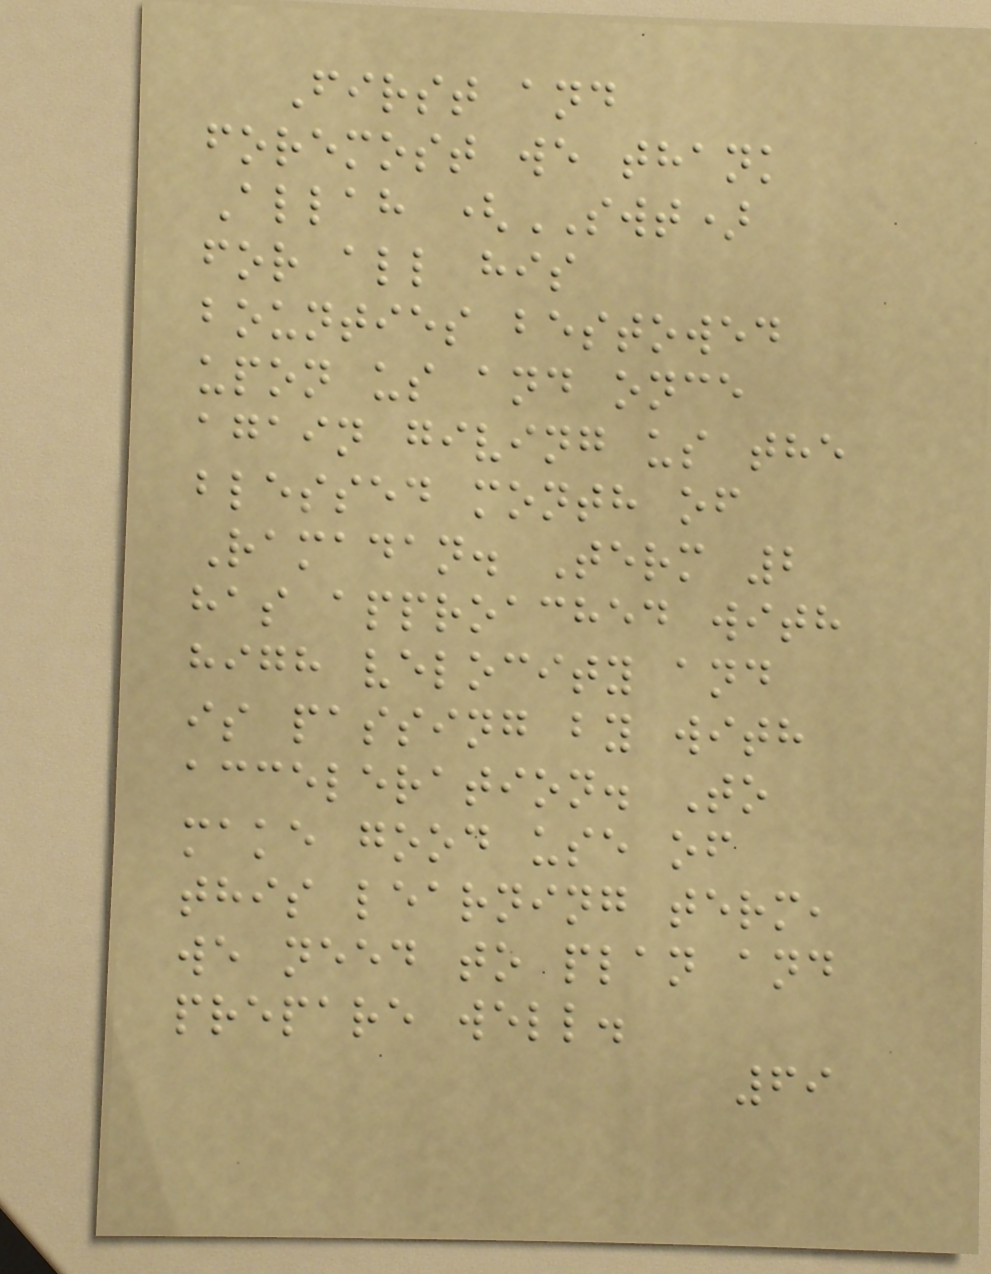First and
foremost we thank
Allah (SWT)
for all his
bounties bestowed
upon us and once
again giving us the
blessed month of
Ramadan. Term 2
has approached with
high velocity and
is passing by with
acceleration. To
make good use of
this learning term,
we need to plan and
prepare well.
69
